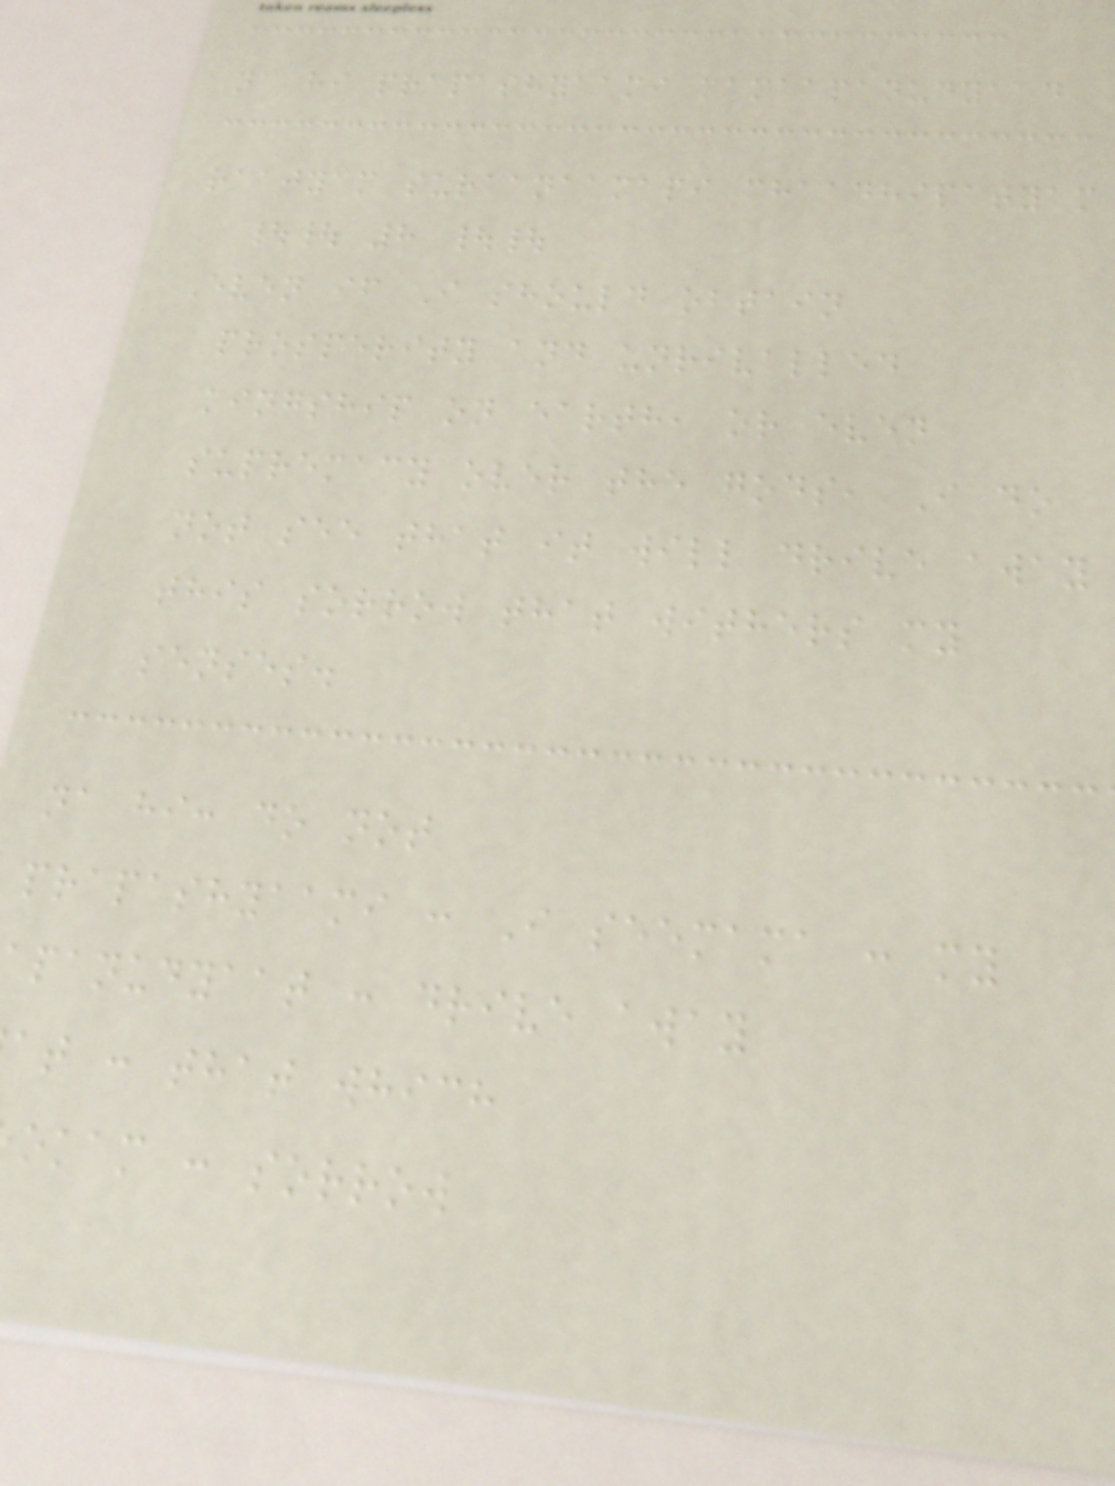na hi prapashyaami mamaapanudyaad
raajyam suraanaamapi chaadhipatyam
|| 8 ||
Even if I should obtain
prosperity and unrivalled
kingship on earth, or even
supremacy over the gods, I do
not see that it will drive away
this sorrow that withers my
senses.
na hi: do not
prapashyaami : I seemama : my
panudyaat : drive away
at : that which
okam : sorrow
